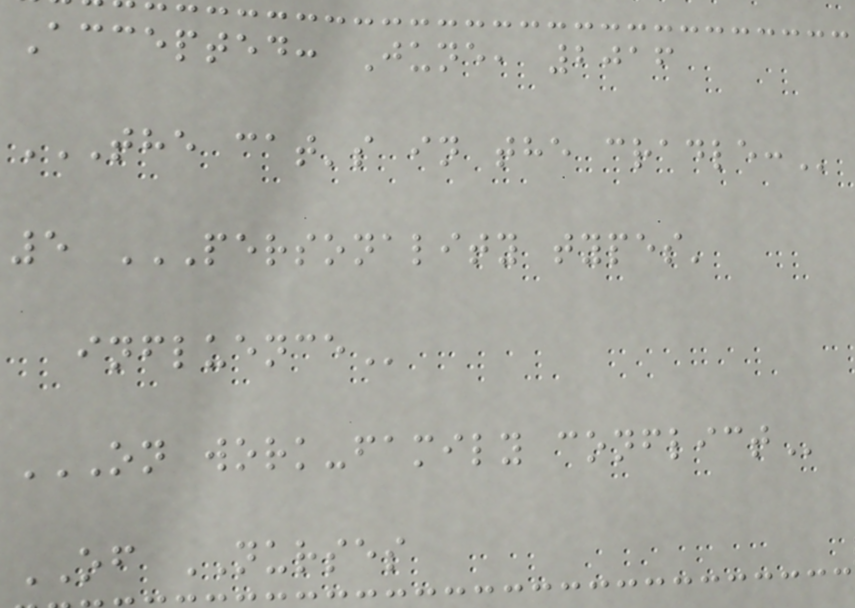Accepted: June, 2016
THE CAT'S IN THE CRADLE:
5 PERSONALITY TYPES'
INFLUENCE
ON WORK-FAMILY CONFLICT
OF NURSES
